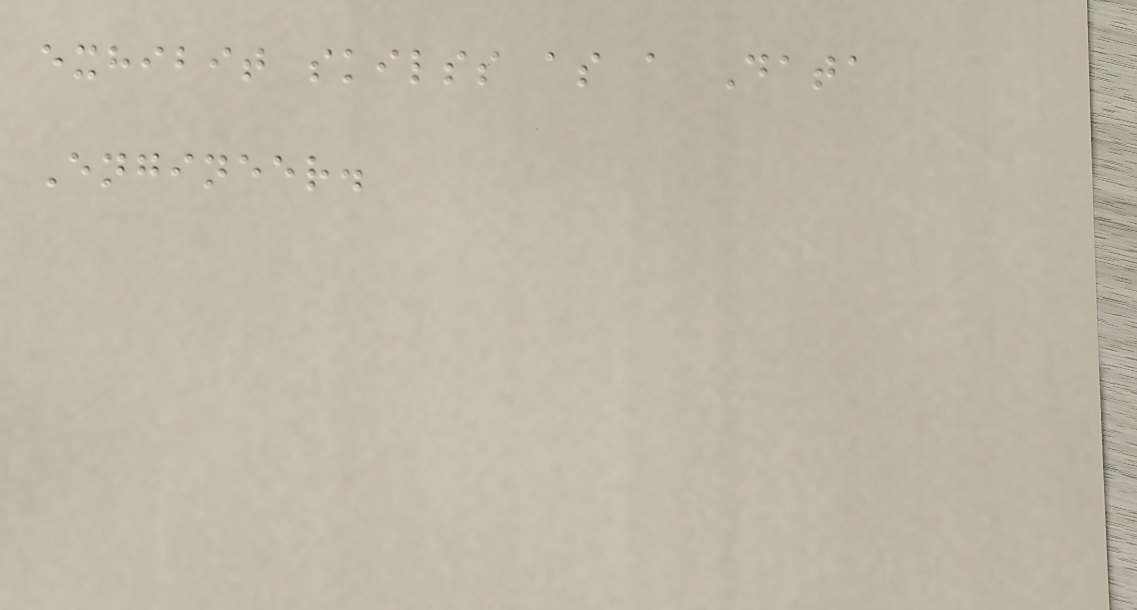exhibit skilss as a Data
Engineer.
